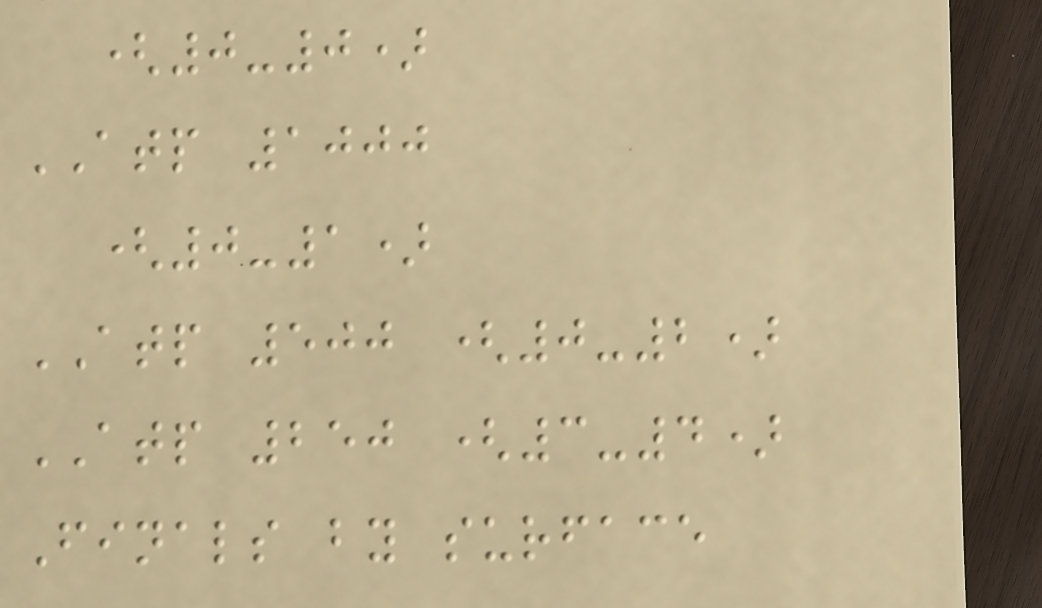(0-0)
ATP 1000
(0-1)
ATP 500 (0-2)
ATP 250 (3-4)
Finals by surface
